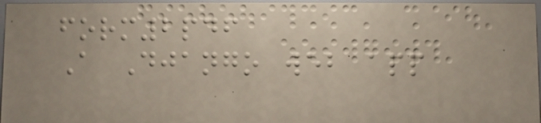form2pdf
A Django web app
